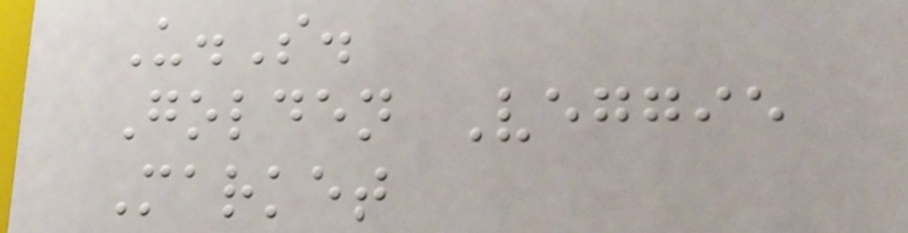U.S.
Golden Veggie
Market
